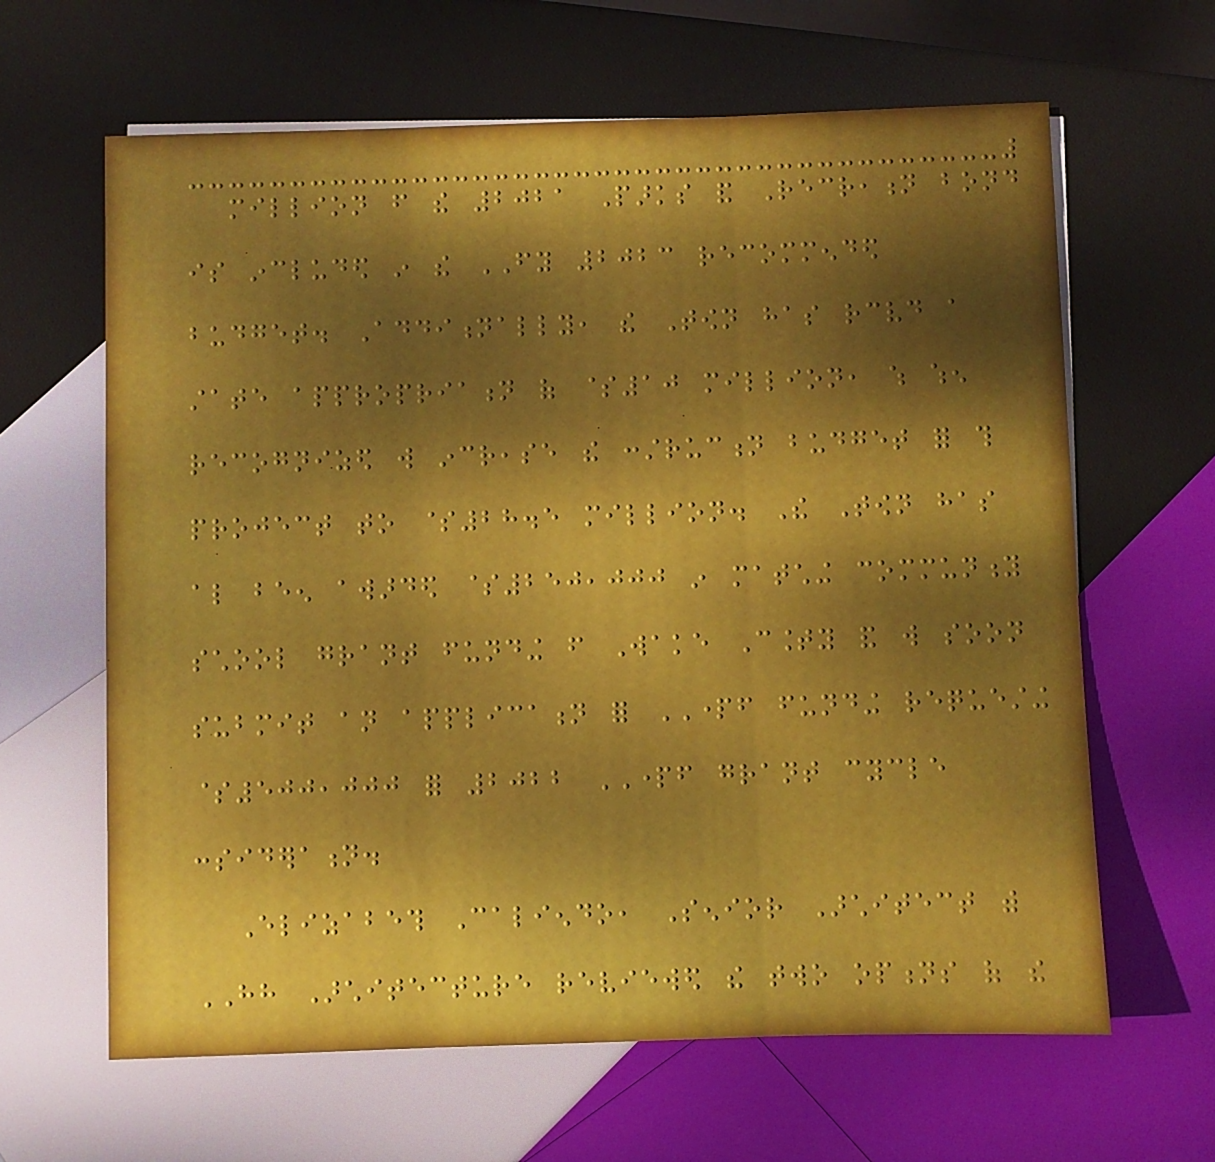million from the 2021 Parks and Recreation bond
is included in the FY 2023 recommended
budget. Additionally, the Town has received a
state appropriation of $10 million, which when
recognized will increase the construction budget for this
project to $28.5 million. The Town has
also been awarded $250,000 in matching community
school grant funding from Wake County and will soon
submit an application for PARTF funding requesting
$500,000 for 2022 PARTF grant cycle
consideration.
Elizabeth Caliendo, Senior Architect with
HH Architecture reviewed the two options of the
